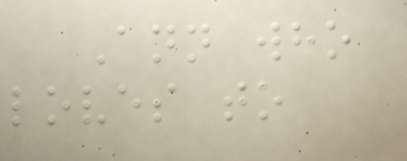Ann who
loves to
